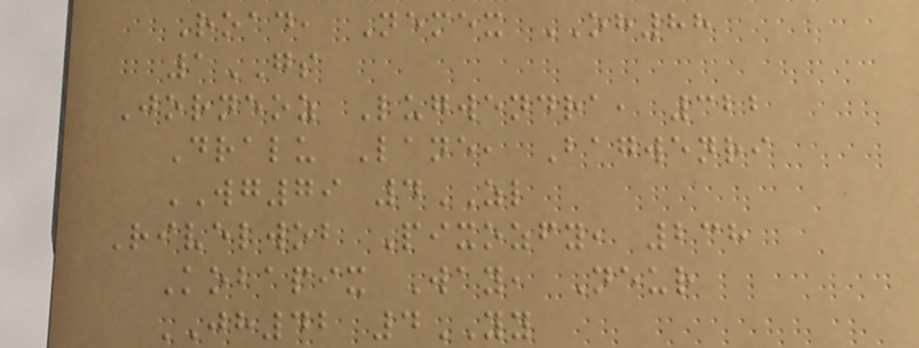Road, Nemex OH88
1GS
Jorneoz Lugwendra, 322
Dralu Lane, Bagwenri
WG79 4ZL
Rivelwob Pixozfy, 238
Kobapix Way, Neur
JH42 4YY
